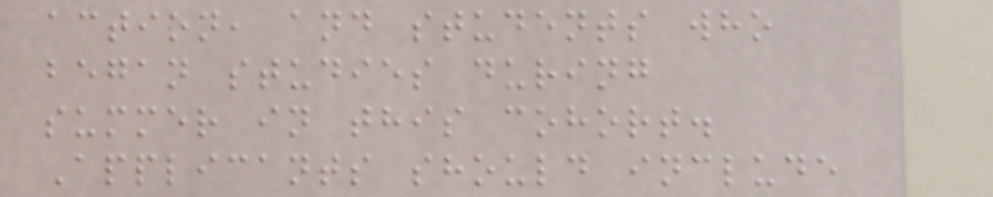action, and students who
began studies during
summer in this cohort.
Applicants should include
